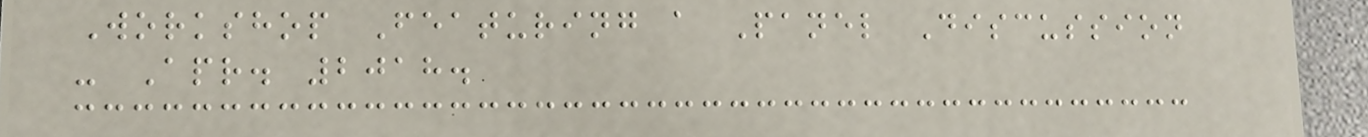Workshop Featuring a Panel Discussion
- Apr. 2018.
